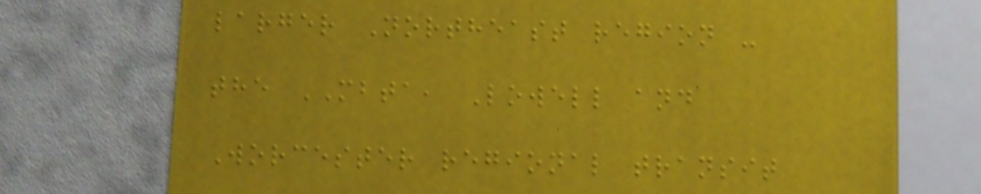larger Northeast region -
the MBTA, Lowell and
Worcester regional transit
